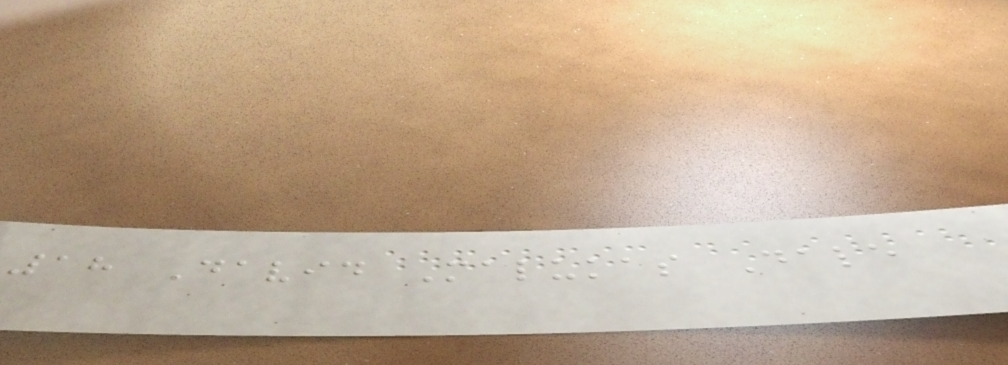18 David Malukas Dale
